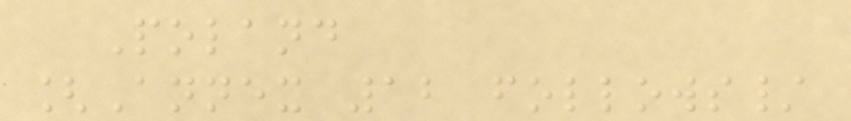Poland
[Annex 12 follows/
